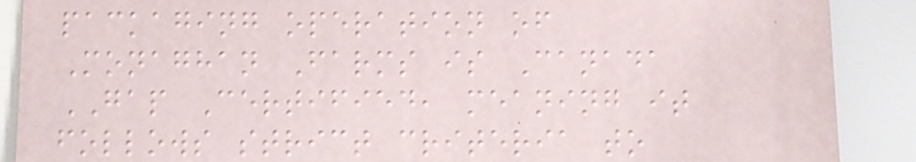packaging operation of
Monaghan Farms is Canada
GAP Certified, meaning it
follows strict criteria to
